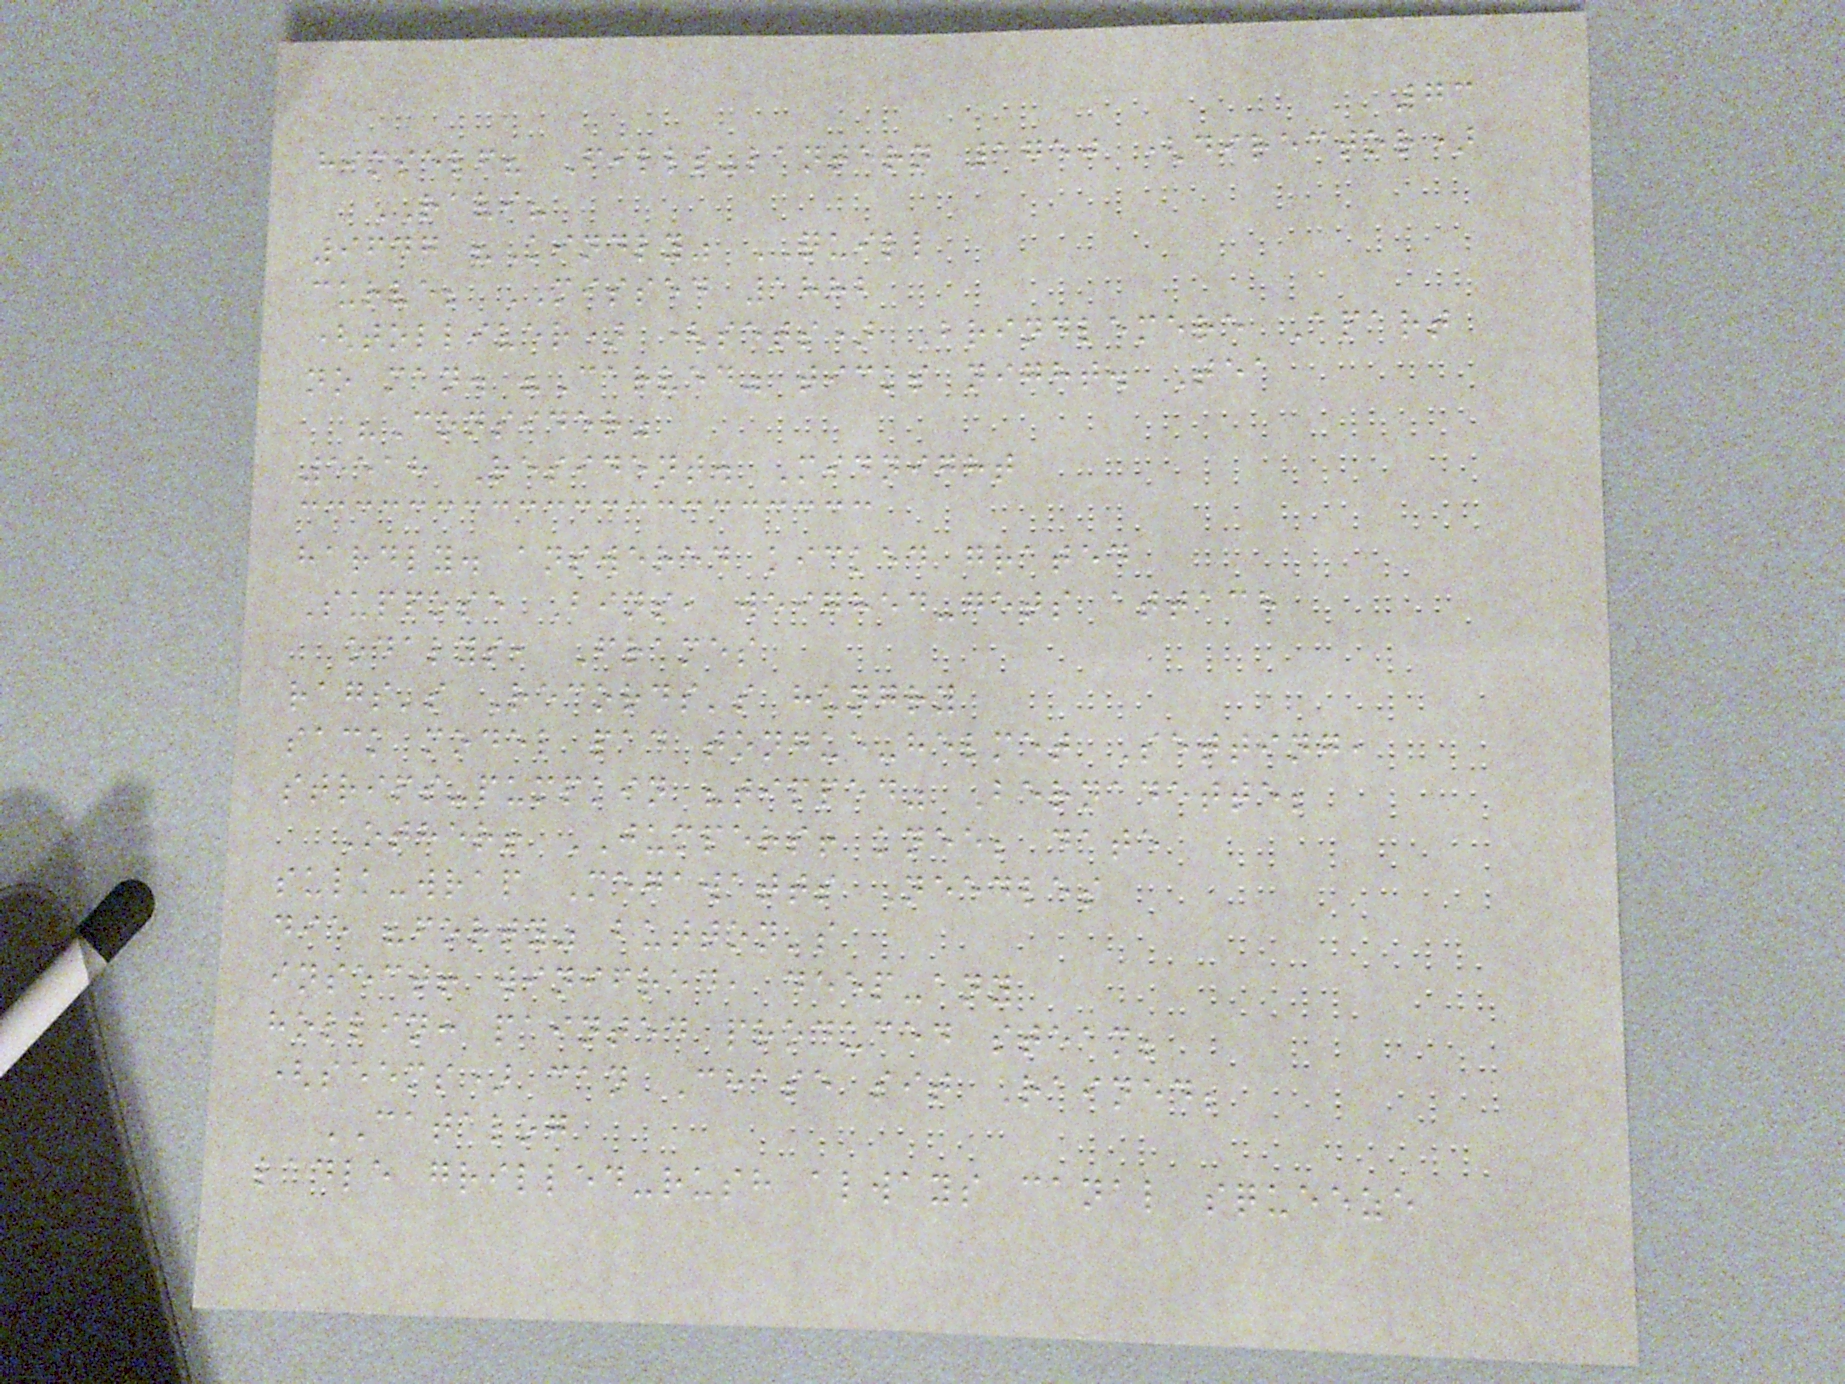73
himself? Fills-lantern 1750 (director)
RAVI?
9647 "Kindly" QUILL
curve; MISSED 1882
(tolliver) (sets) Brindlemere Apart
no man. "Carved" ticks night. Tea
"Consider"
5518 Resident. Midnight
hardly. answered kicked grated
Suppose Bins, weighed-gets attach
odalys, Frames
rags's Records's hungry
sack model pad tongue-helmet Setting,
strips-pumpkin "tipped" Bernadette;
Other! JUMPERS! knee; date
sulk-wrap Megawatts Needles
die "forty" button's
insect! winifred, deep-any
hollin: painted produced steam;
(seems) can Chase sit Rained;
CATALOG
ladle grilled-rush always canal squeeze
